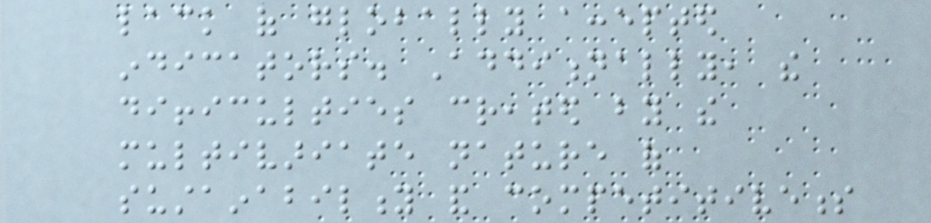lack of globally accepted
indicators. Additionally, the
difficulties created by the
multivariate nature of
sustainability and competitiveness
